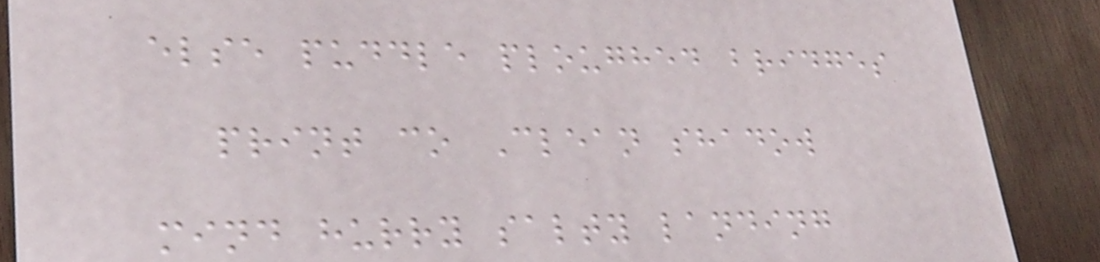else puddle ploughed bridges
print co Clean shadow
mind hurry salty landing
